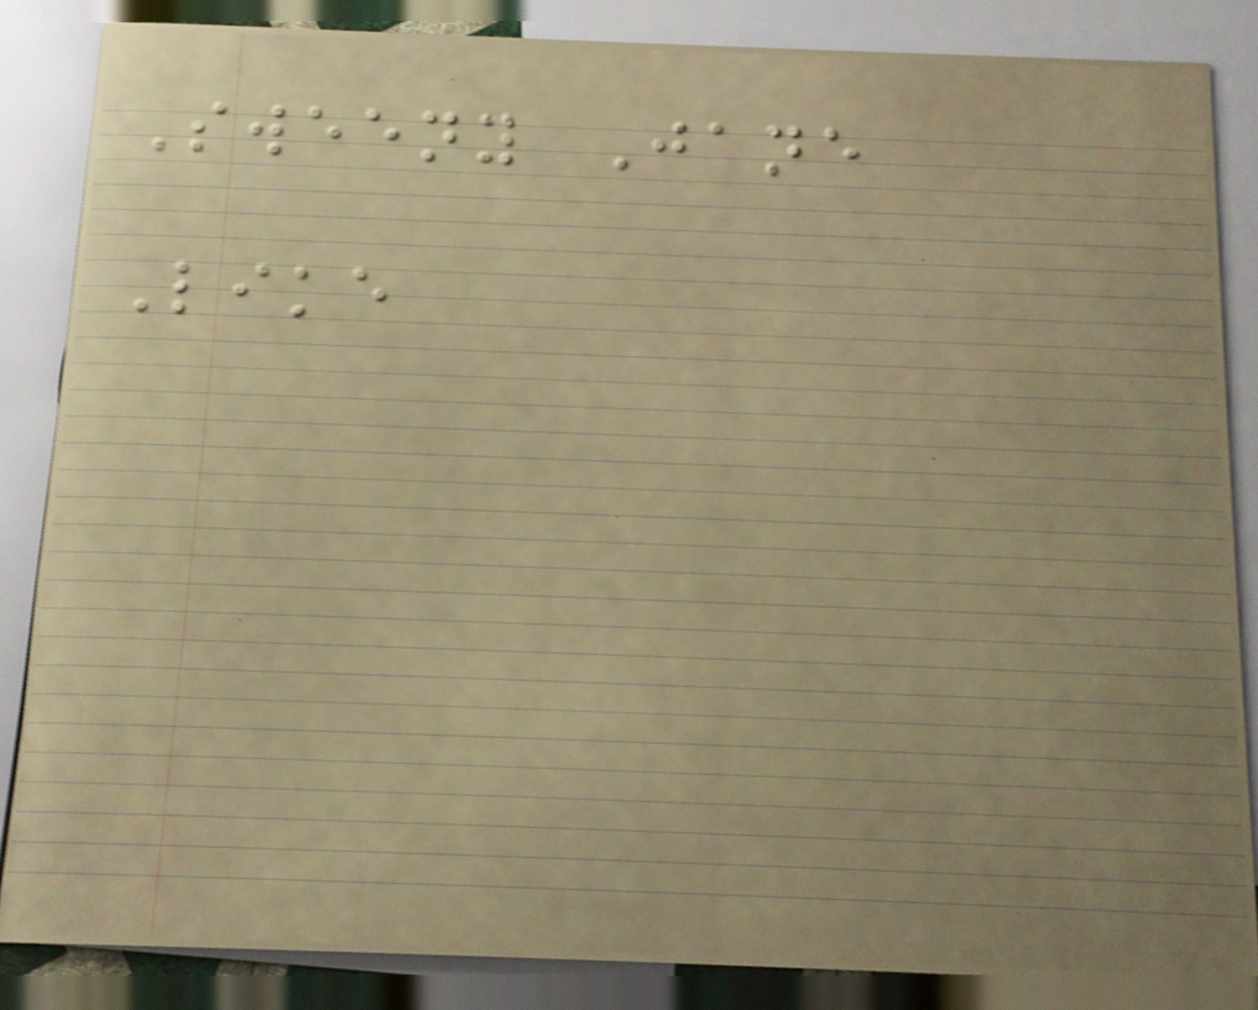Sweeny Jane
Like
